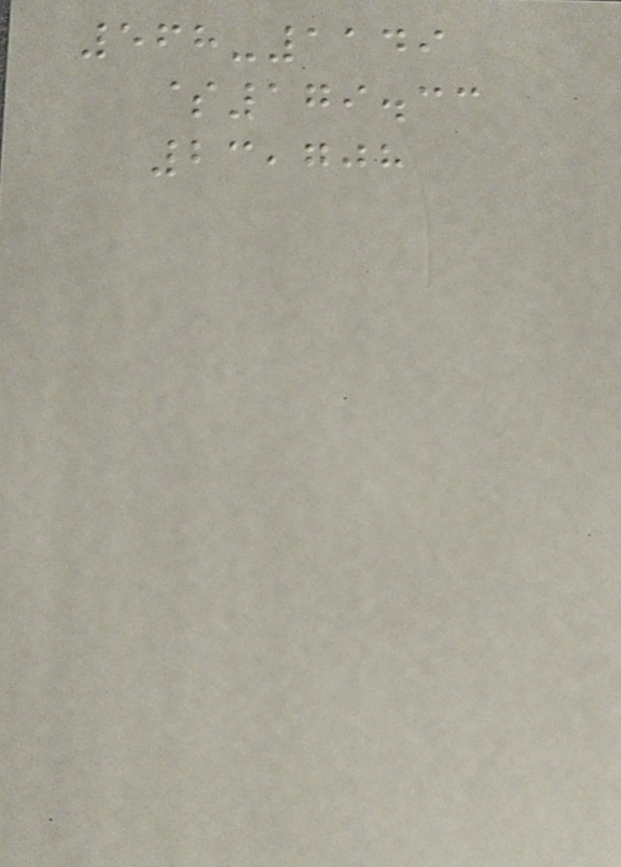568-1149
$179.33
23,708
